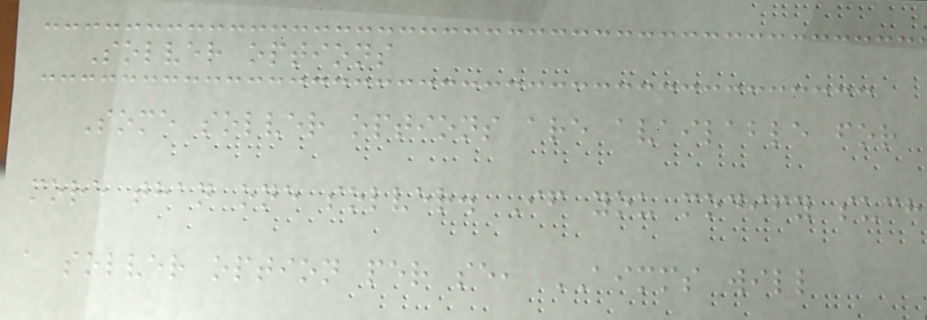Solver options
Some solver options are available for
more than one solver. If you modify such
a solver option per se, AIMMS will
